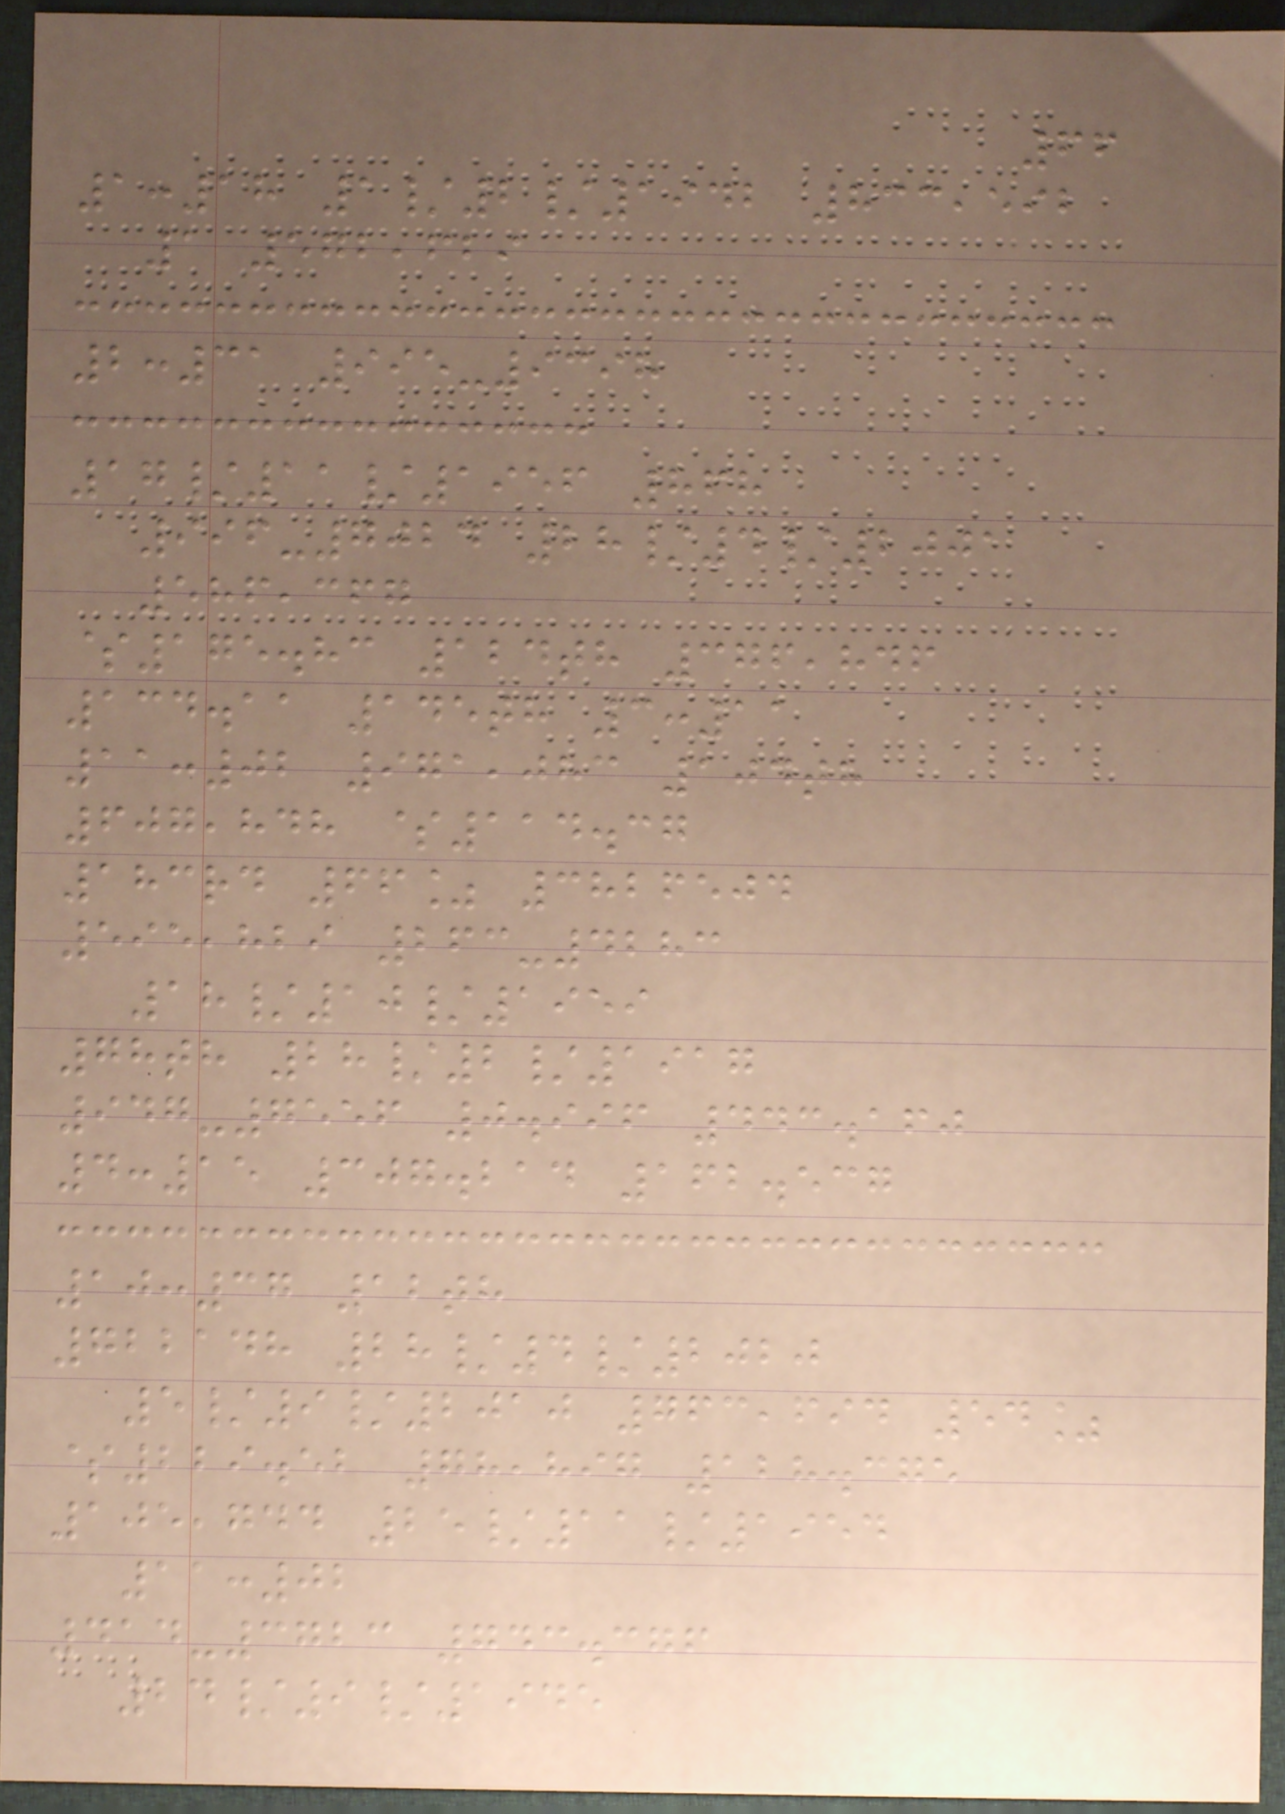66
1:18 1/2/1942 833,592
1 572,629
2:31 995-9398
17/11/1956 868
996-7024 28/4/2001
586,367
$175.83 124th 376,846
134.11 145th 3:11
11:02 971,083 104th
607,848 $114.37
183rd 66% 3826504
595,829 263-4283
18/10/1959
78th 28/2/1917
947-7556 0.996 443.160
4:15 307.214 162.537
10:37 12th
722148 28/4/2020
5/9/2010 763,694 54%
$229.52 78,897 128.375
105,744 25/11/1954
11:02
414-3723 743.376
24/9/1945
